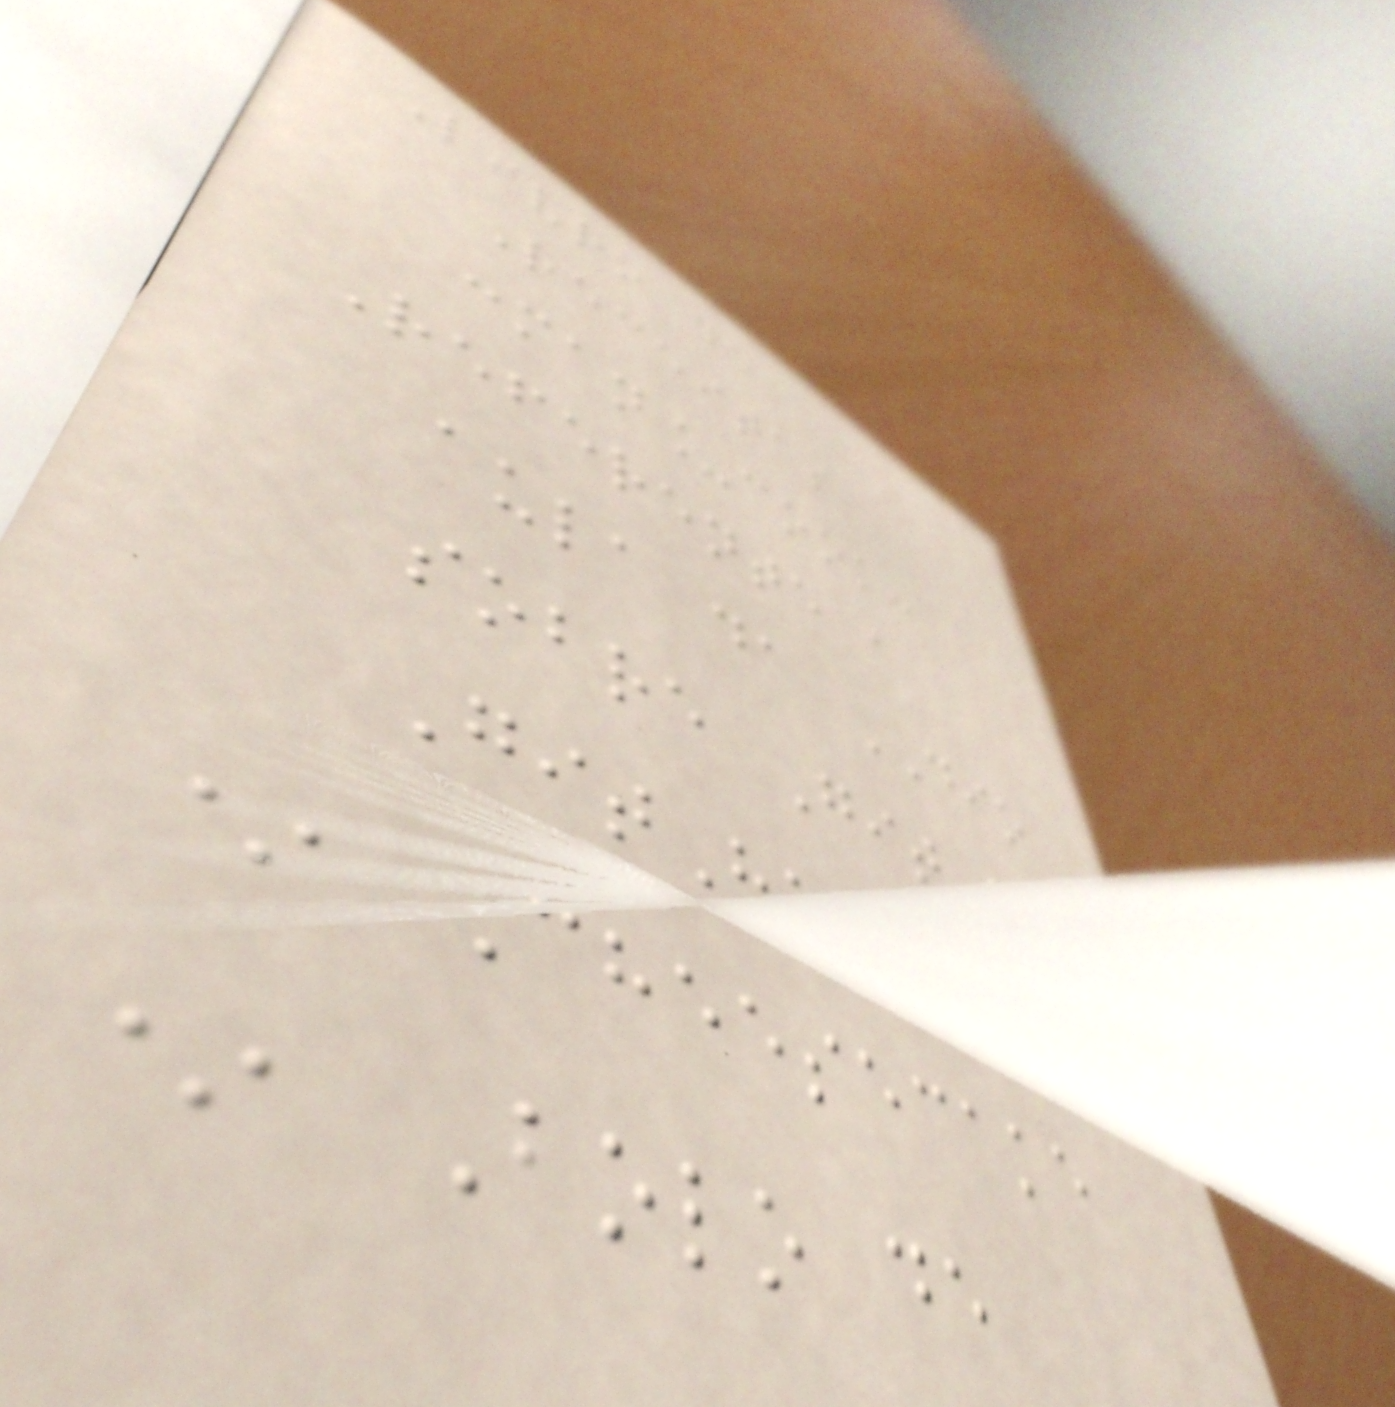Livro de
Receitas
:man_cook:
Referente a
aula da DIO
sobre Git e
GitHub
* Cheesecake
* Bolo de
